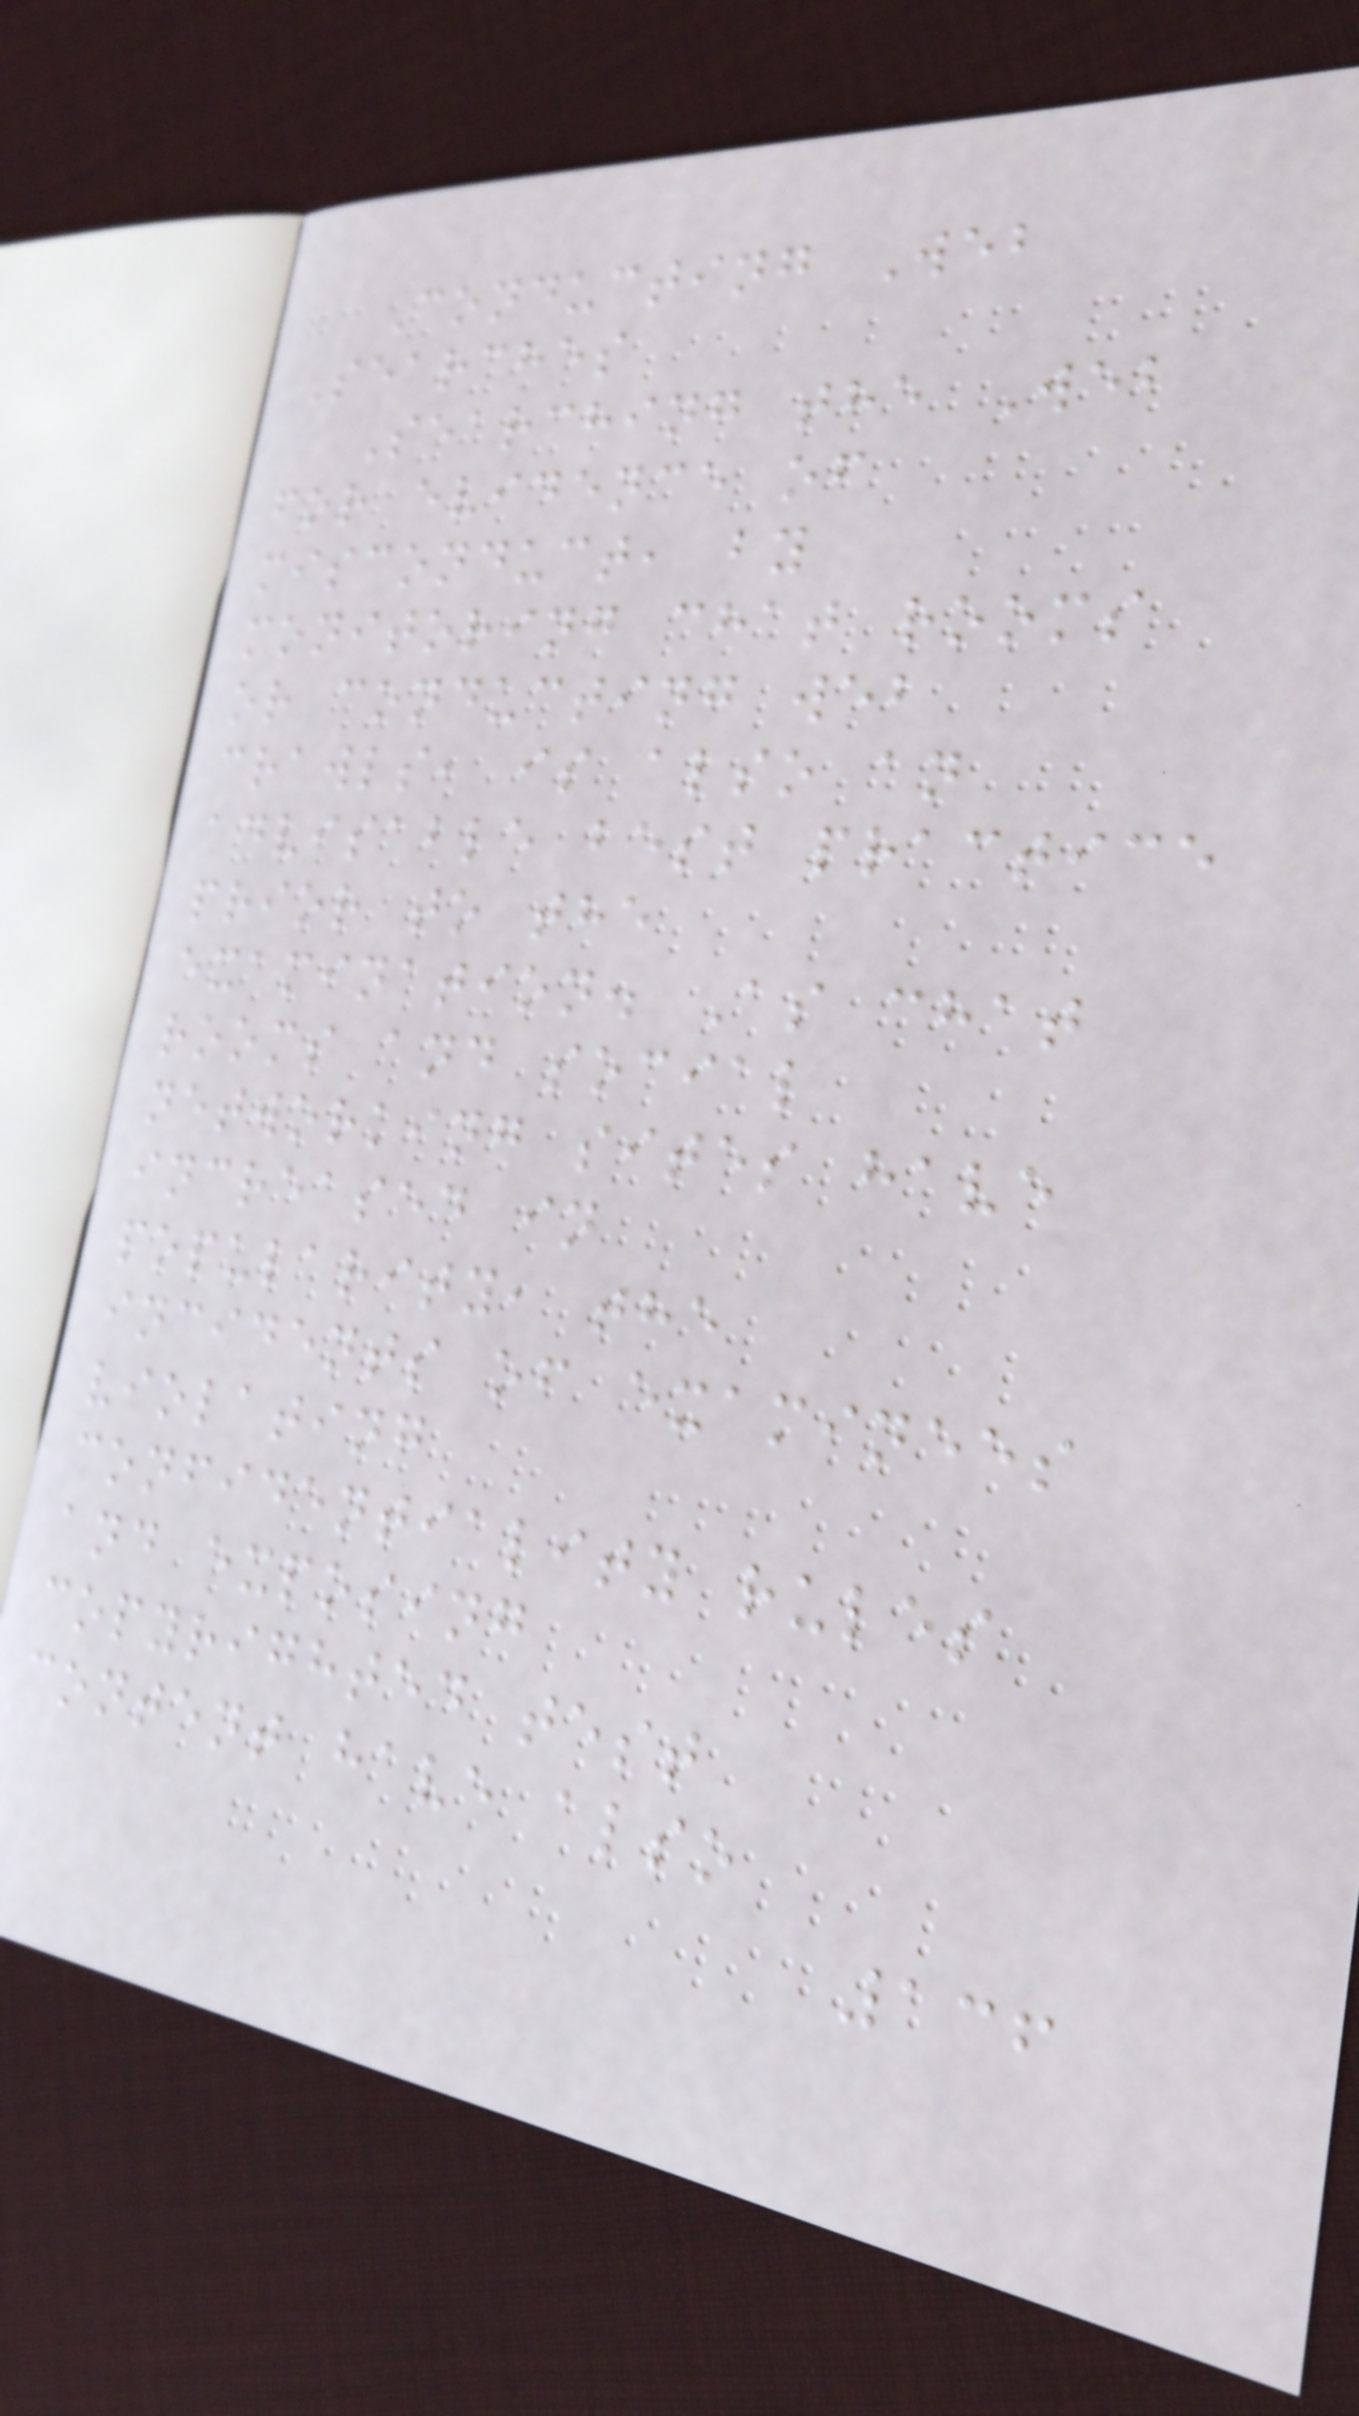Conducting Web
Searches
Searching the Web
for evidence of
misconduct, by
monitoring chat rooms
or conducting web
crawls, is also an
advisable best practice
prior to the
examination. As chat
rooms and social
networking sites have
increased in
popularity, the
incidents of examinees
violating
confidentiality rules
and exposing
copyrighted test
content have also
136
